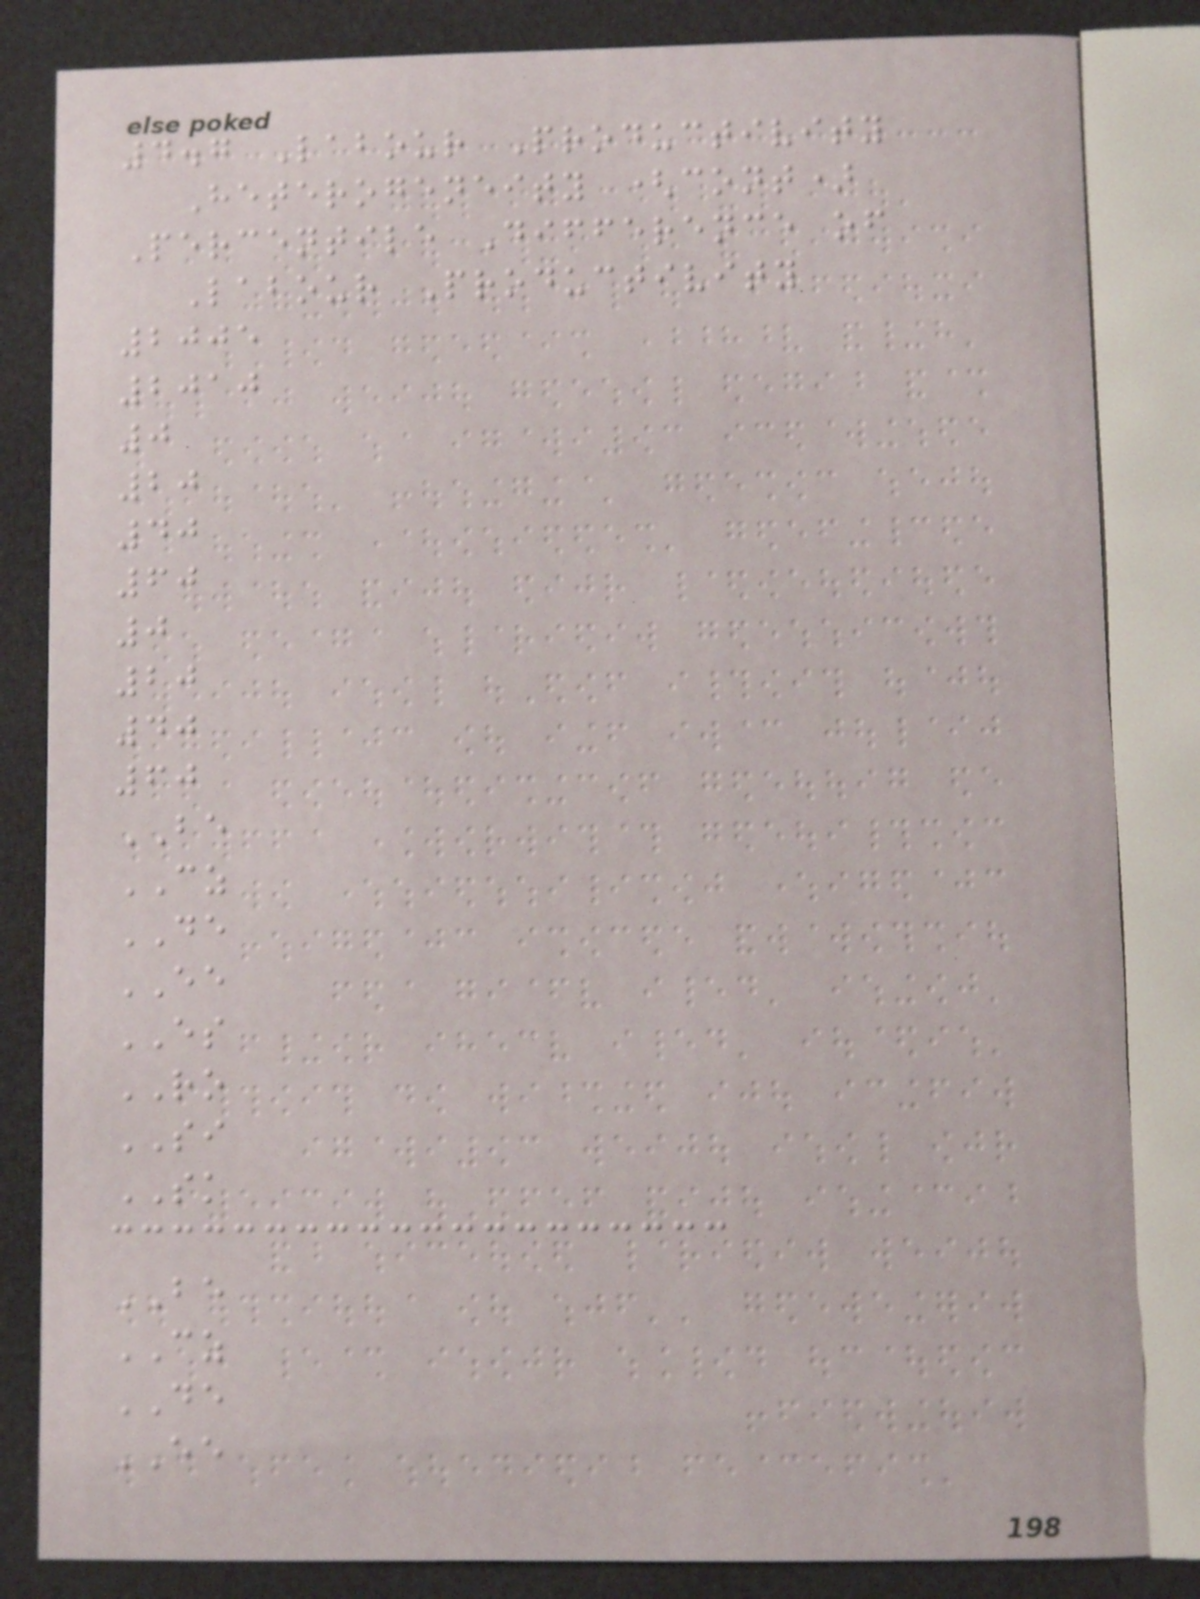4.7 Labour Productivity
Heterogeneity (cont)
Percentile Difference of
Labour Productivity
2005
2010
0
20
40
60
0
20
40
60
BE
CZ
DE
EE
ES
RO
SI
SK
BE
CZ
DE
EE
